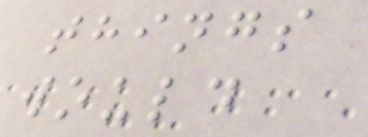things
would
